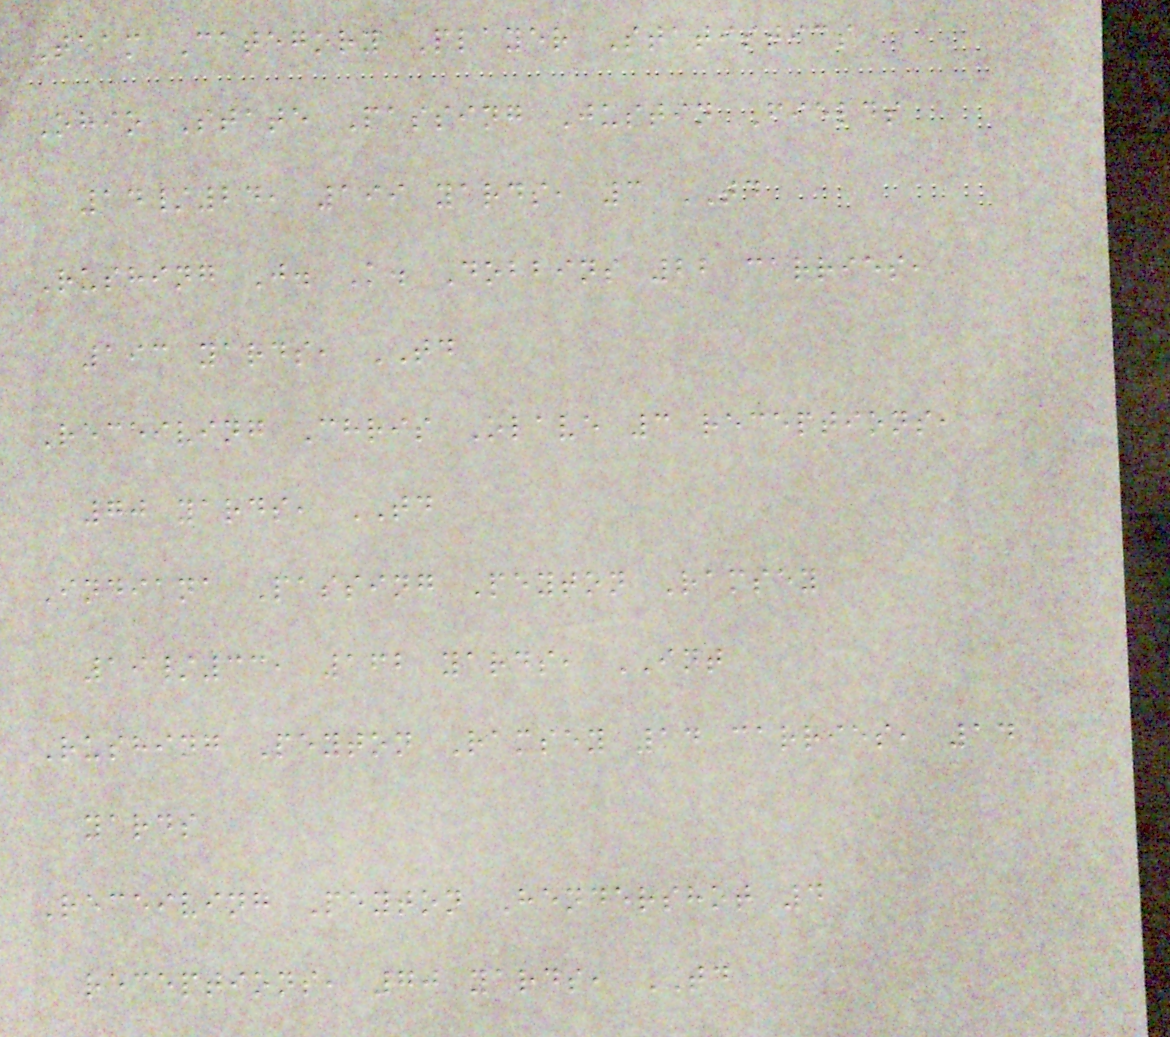Team Category Player Statistics
Ohio State Passing Justin Fields
14/24, 199 yards, 3 TD
Rushing J. K. Dobbins 22 carries,
193 yards, TD
Receiving Chris Olave 3 receptions,
70 yards, TD
Indiana Passing Peyton Ramsey
19/33, 162 yards, INT
Rushing Peyton Ramsey 14 carries, 14
yards
Receiving Peyton Hendershot 4
receptions, 70 yards, TD
